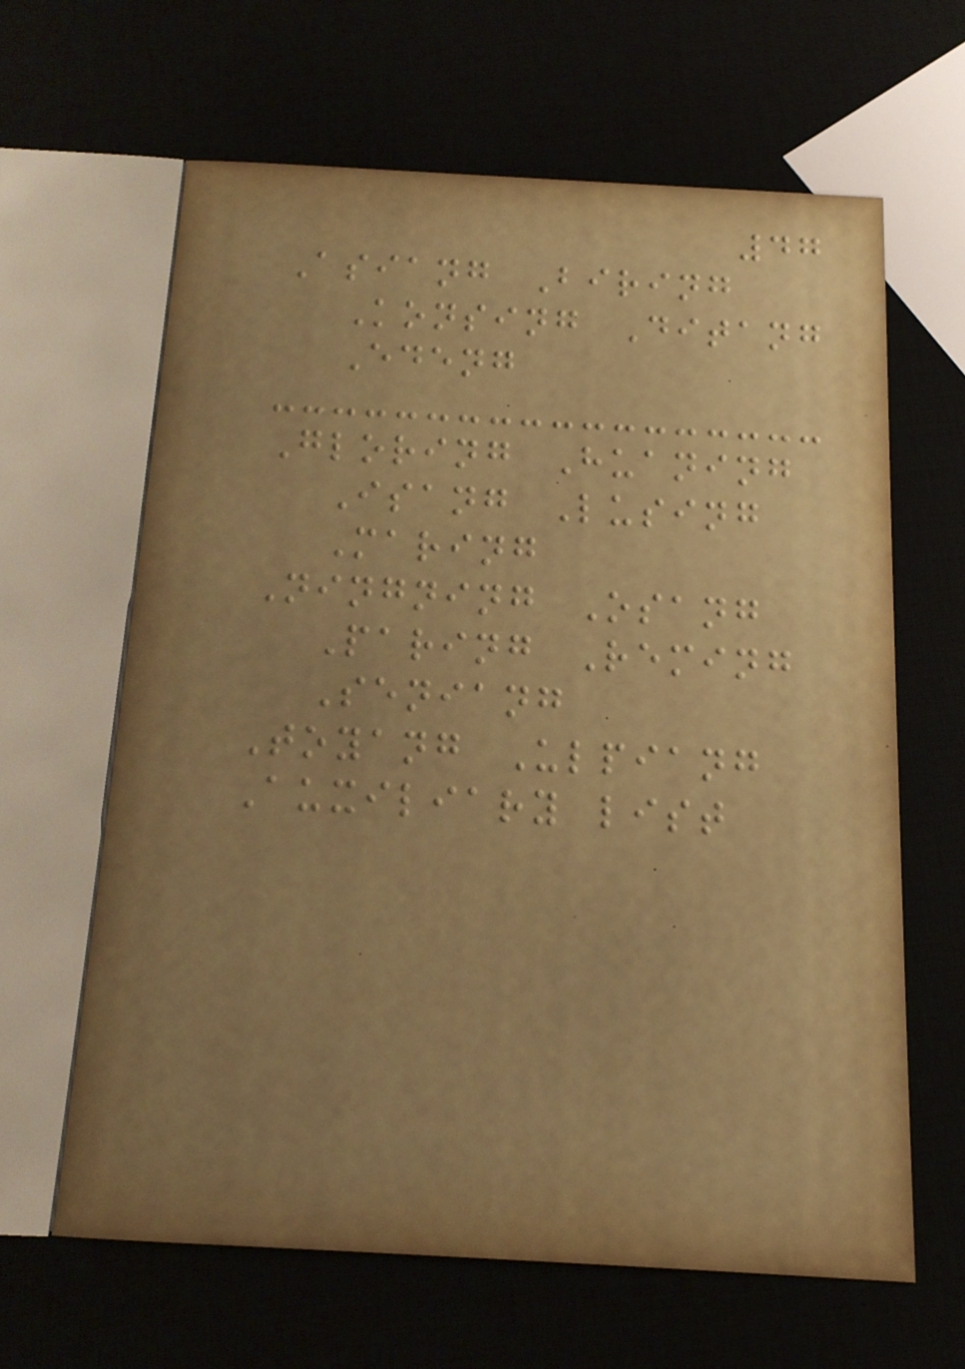47
Asiang Biring
Konsing Ditang
Edeng
Gloring Huaning
Isang Lusing
Maring
Ningning Osang
Paring Reming
Seniang
Toyang Ulpiang
Auxiliary list
